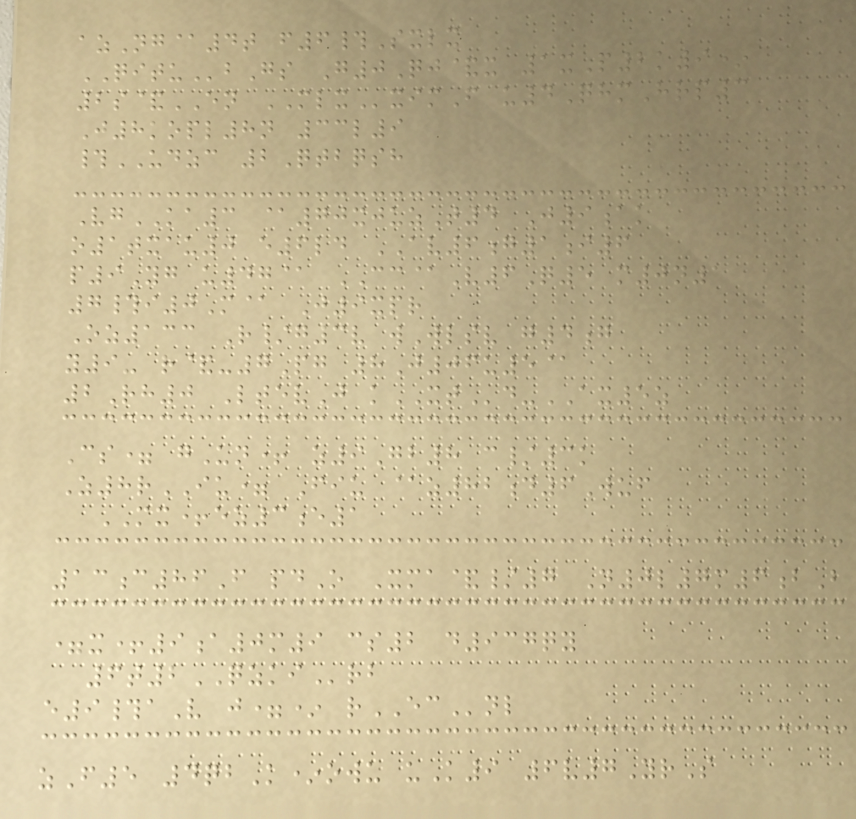azNg@4t f6#Sxlx
QITUbGs G0Qj&x 1xP2k9*
2s&EN MLXximF u4QhmHrp3
J8kopl8n 33l9
#UDZC 2Qtbqsh
VgKA3 @70xjuzT4 J9ak
o1txau0 e6ld AV6g1i6
p9Yg u47@ CC@V6Q5 m0n1
7#i0M@ J9xpr
Oz133 R/g3v wWlsv g4g
y9- r&-7Pg 8J06u5@
2Rh0 LtevJ kXTd-AX5z
Cs= gUn+ z9Gb8 c/3k
Z8rIU= Fiu @z82d6Wuf
MX+ez3e1
13c86F pdO Xma&/7 N0l7m6bB
=x+9a0m9 cs2 d937qy
6t2QZKIrb
e9#aV j=* rECnl
zF5 4qbK*owu uK9 6v7YrS
